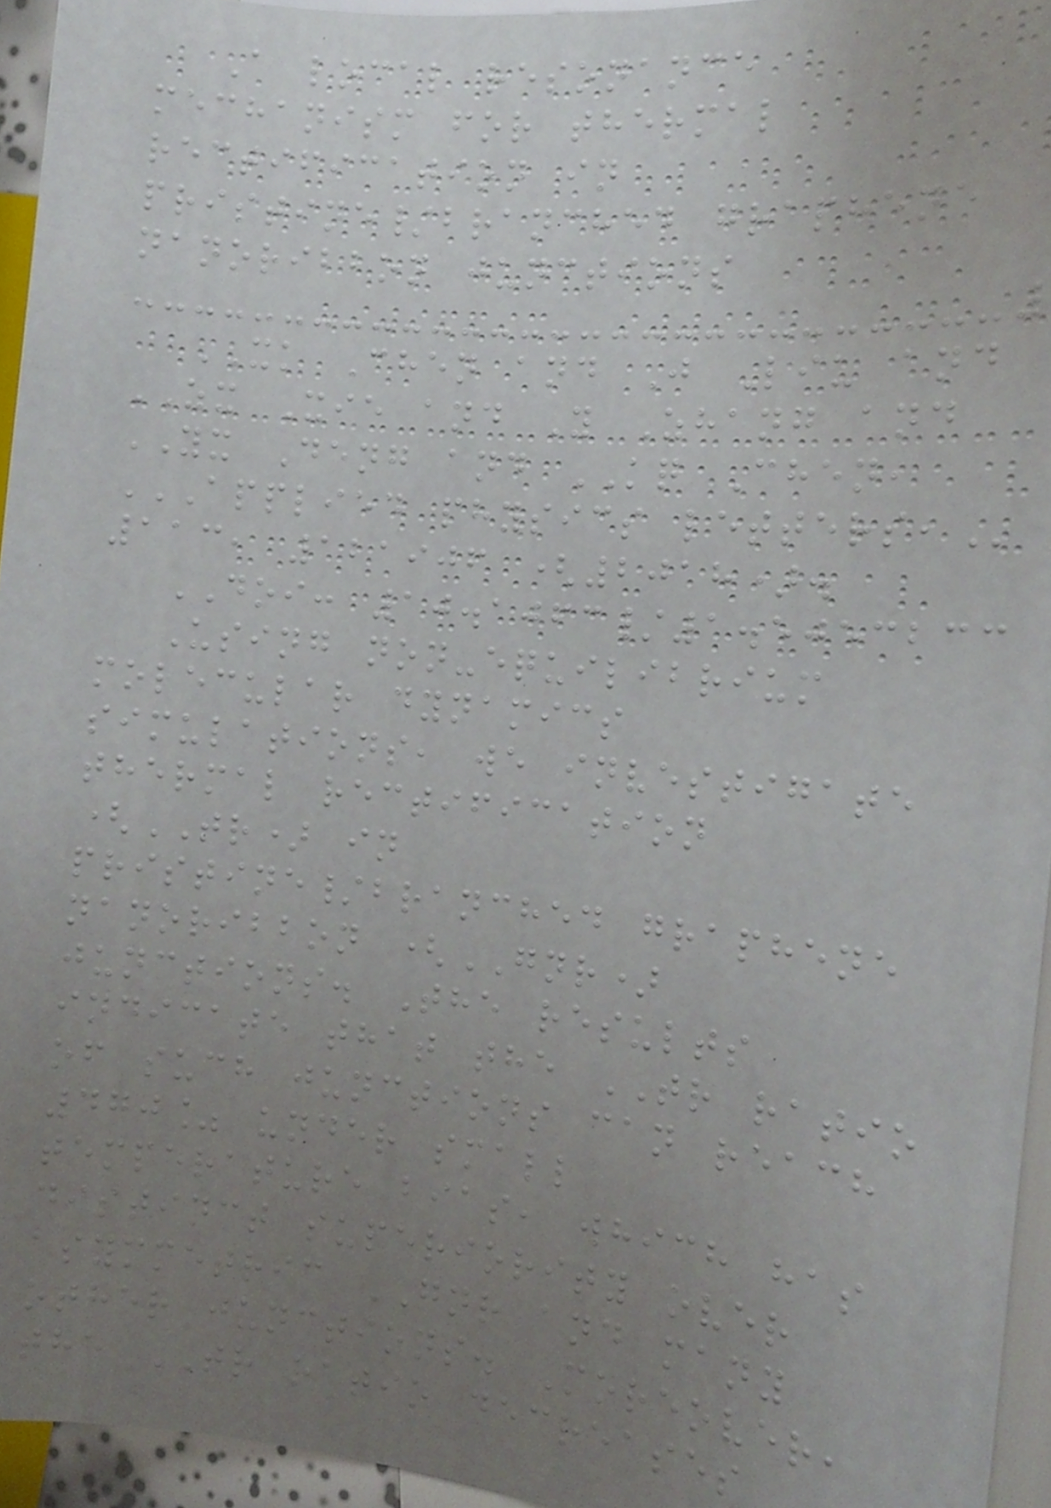A local resonance
mechanism for thermal
rectification in
pristine/branched graphene
nanoribbon junctions
XK Chen and J Liu and
ZX Xie and Y Zhang and
YX Deng and KQ Chen,
APPLIED PHYSICS LETTERS,
113, 121906 (2018).
DOI: 10.1063/1.5053233
Using non-equilibrium
molecular dynamics
simulations, we investigate
thermal rectification
(TR) in
pristine/branched graphene
nanoribbon (GNR)
junctions. The results
indicate that the TR ratio
of such junctions can reach
470% under small
temperature bias, which has
distinct superiority over
asymmetric GNR and many
other junctions. Moreover,
the TR ratio decreases
